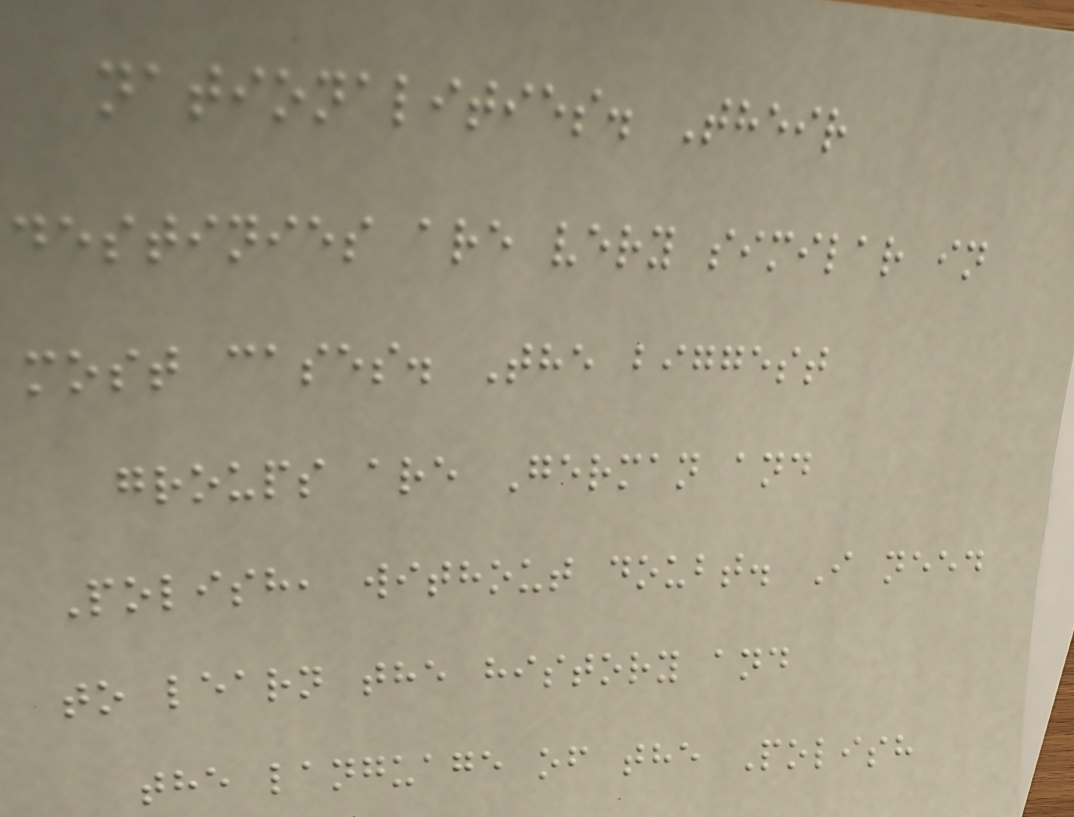nationalities. Their
destinies are very similar in
most cases. The biggest
groups are German and
Polish, without doubt. I need
to learn the history and
the language of the Polish
